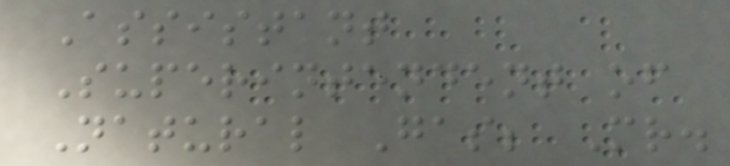Assistant
Superintendent of
Natural Gas; Mr.
